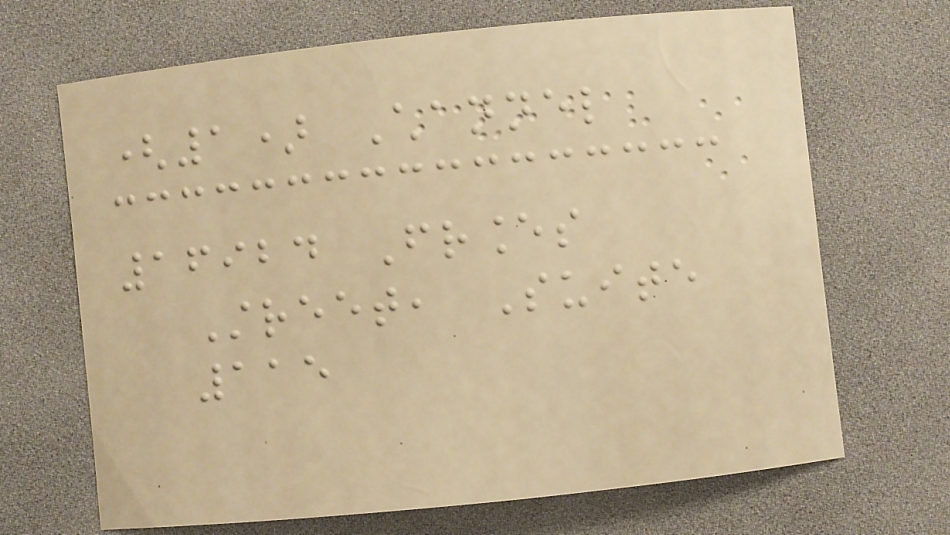(1) Channel
16924 Frances
Street, Suite
115
